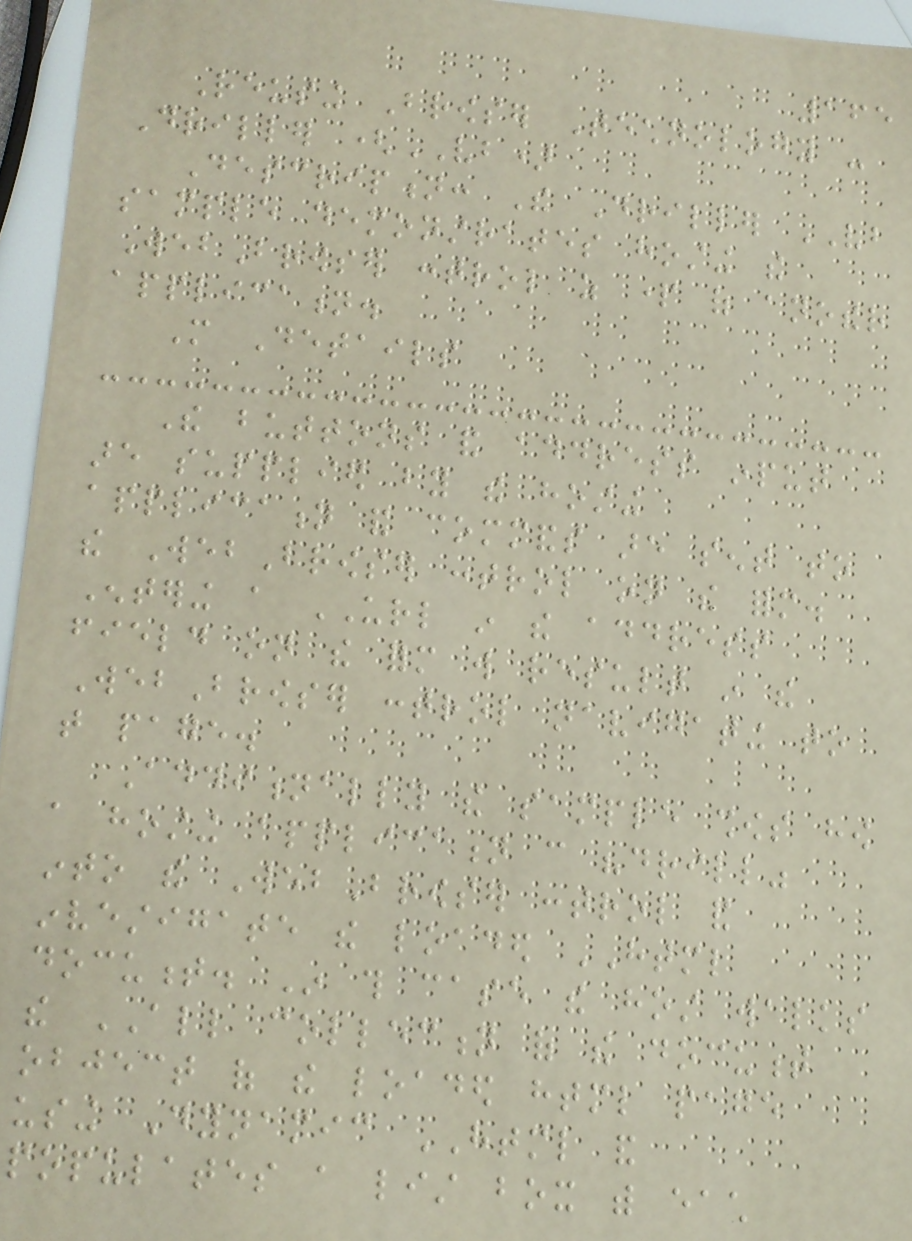165
Reusing Browser Technology -
Driller (VB)
Description: The Driller VB
sample demonstrates hosting the
WebBrowser control as part of another
application.
More Details
The buttons and address input
are supplied by the hosting
application and commands are sent to
the WebBrowser control on the form.
Entering a URL in the address
field on the form will result in the
WebBrowser control navigating to
that page.
Additionally the sample shows how
a hosting application can "drill"
into the WebBrowser control and
investigate the loaded HTML
document. In this case the host walks
the ALL collection of the document
object of the loaded html page
using Dynamic HTML and
populates a list box with each
